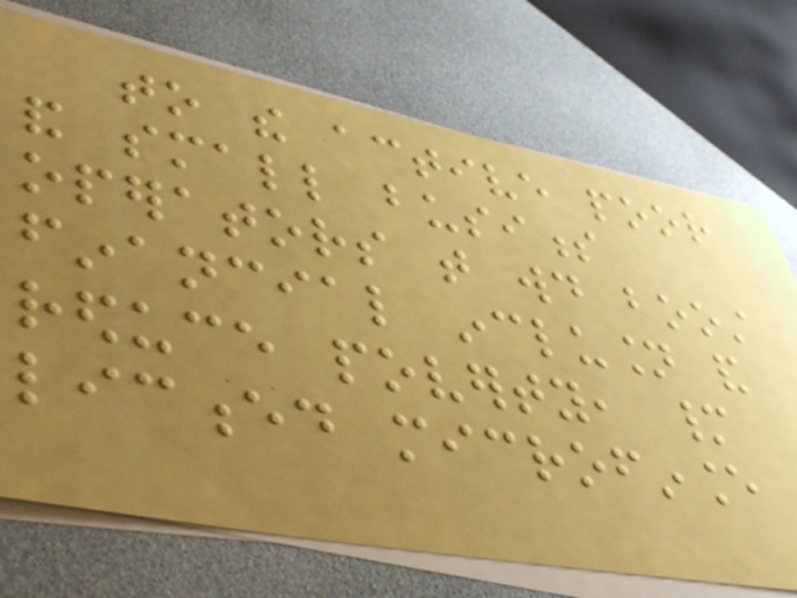to the active poor
and small business
operators that would boost
financial inclusion and
reduce poverty, many
licenced microfinance
